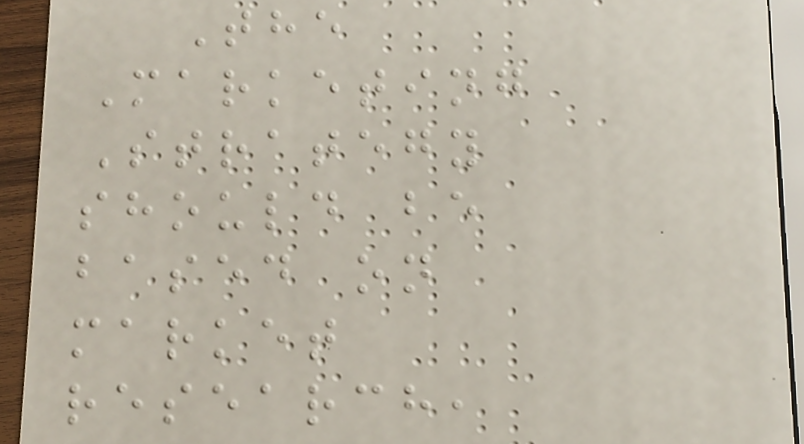The
Marketing
Strategy
should be
based on
market
research,
